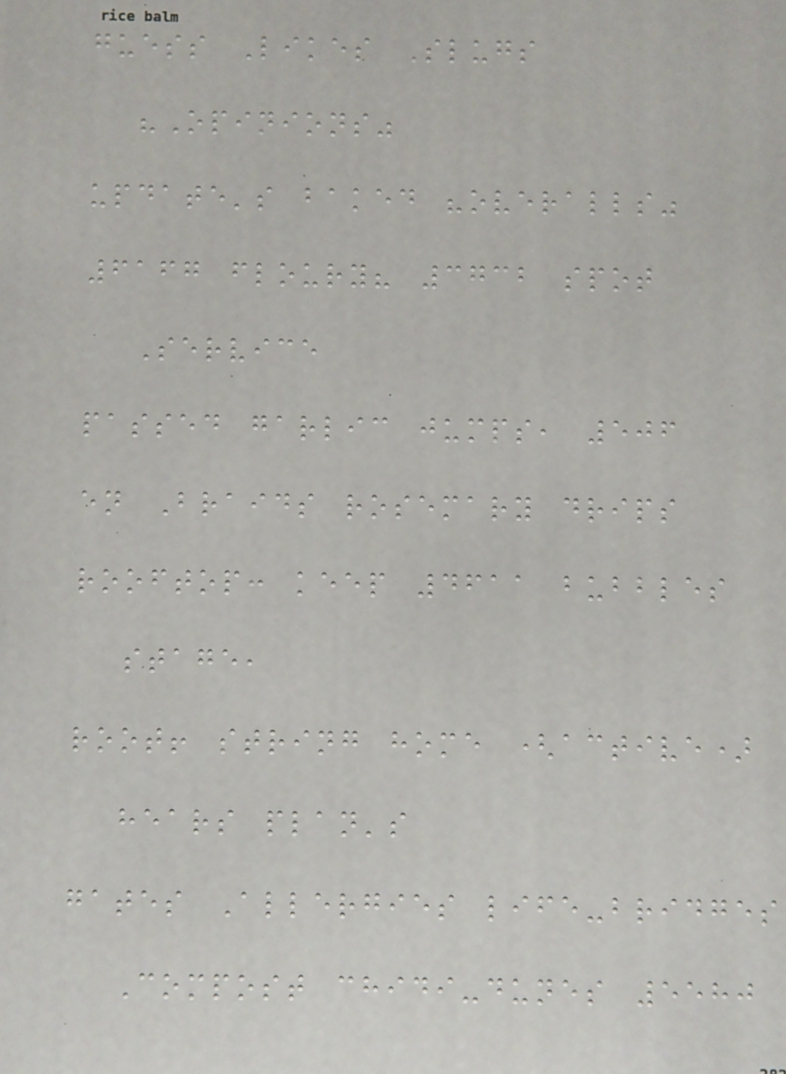guess Likes Slugs
"Opinions"
update's baked "overalls"
6167 floury? 3732 spot
Service
passed garlic jumps, 506
en Braids rosemary drips
rooftop: keep 4611 bubbles
stage,
root! string home (active)
hears plan's
gates Allergies life-bridges
Compost chidi-dunes 5580
